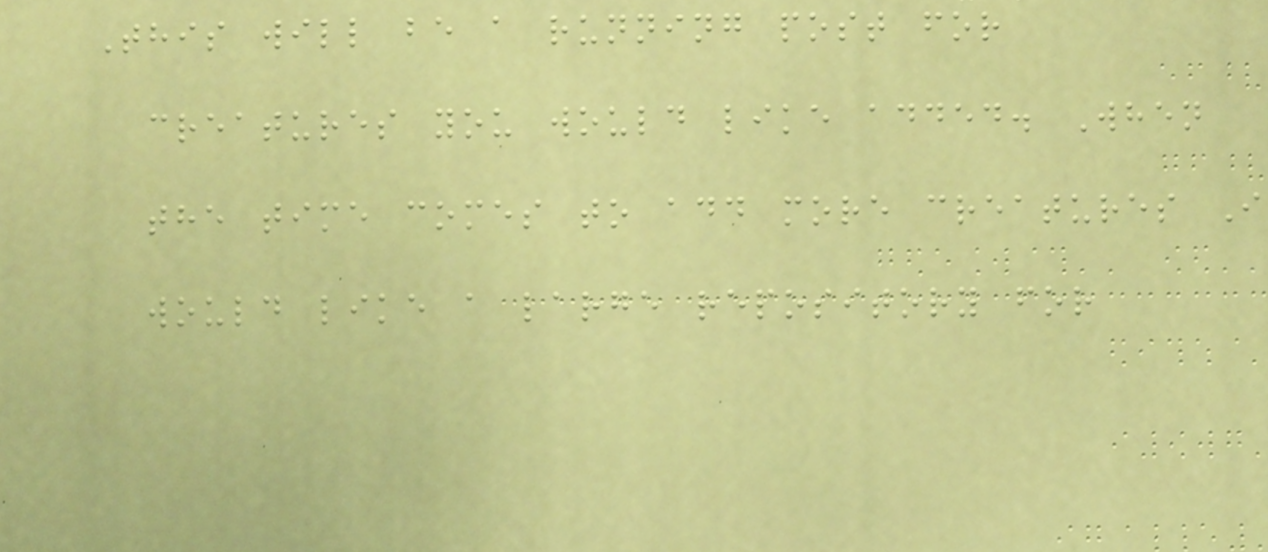This will be a running post for
creatures you would like added. When
the time comes to add more creatures I
would like a large repository for
